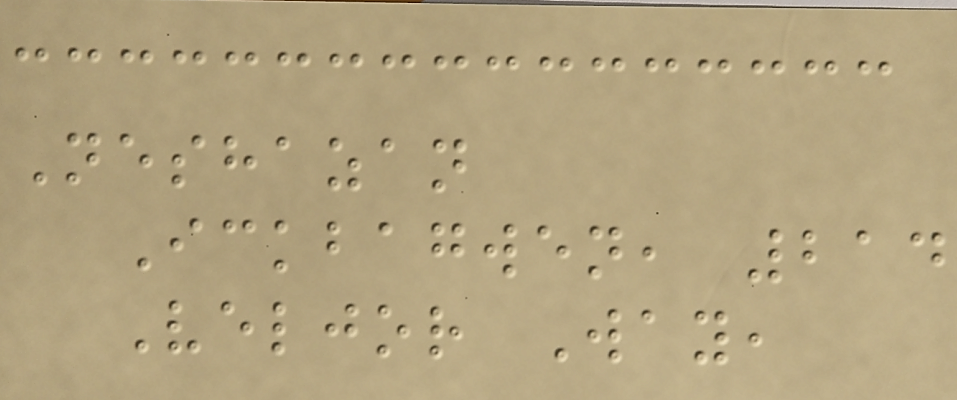Neshazan
Ickbagwen, 214
Veljor Way,
